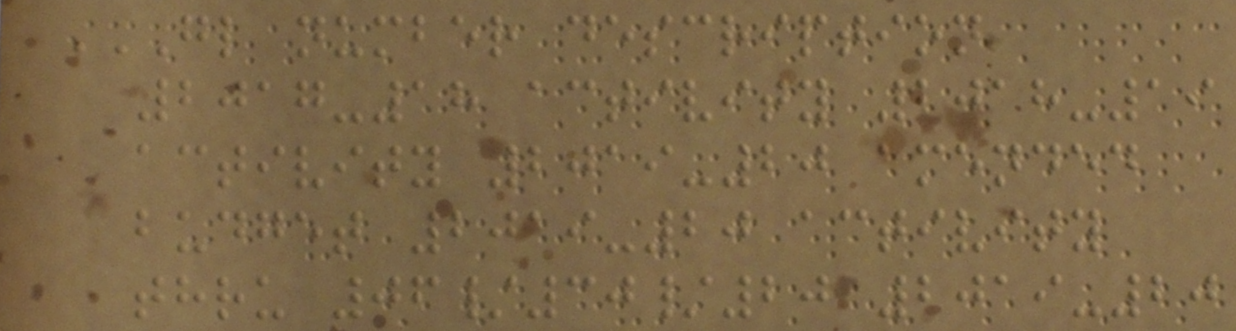GL NUMBER DESCRIPTION
2017-18 ACTIVITY 2018-19
ACTIVITY 2019-20 AMENDED
BUDGET 2019-20 ACTIVITY
THRU 06/30/20 2019-20
